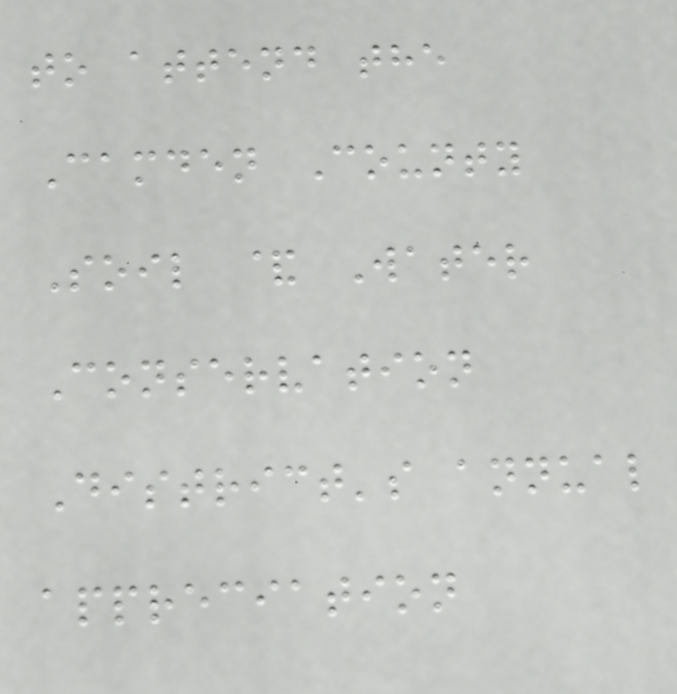to attend the
Camden County
Soil & Water
Conservation
District's annual
appreciation
